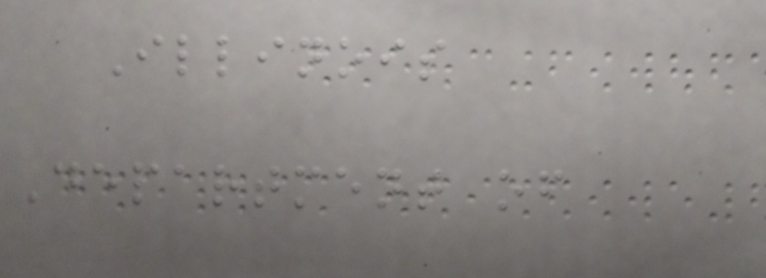Illinois
Department of
